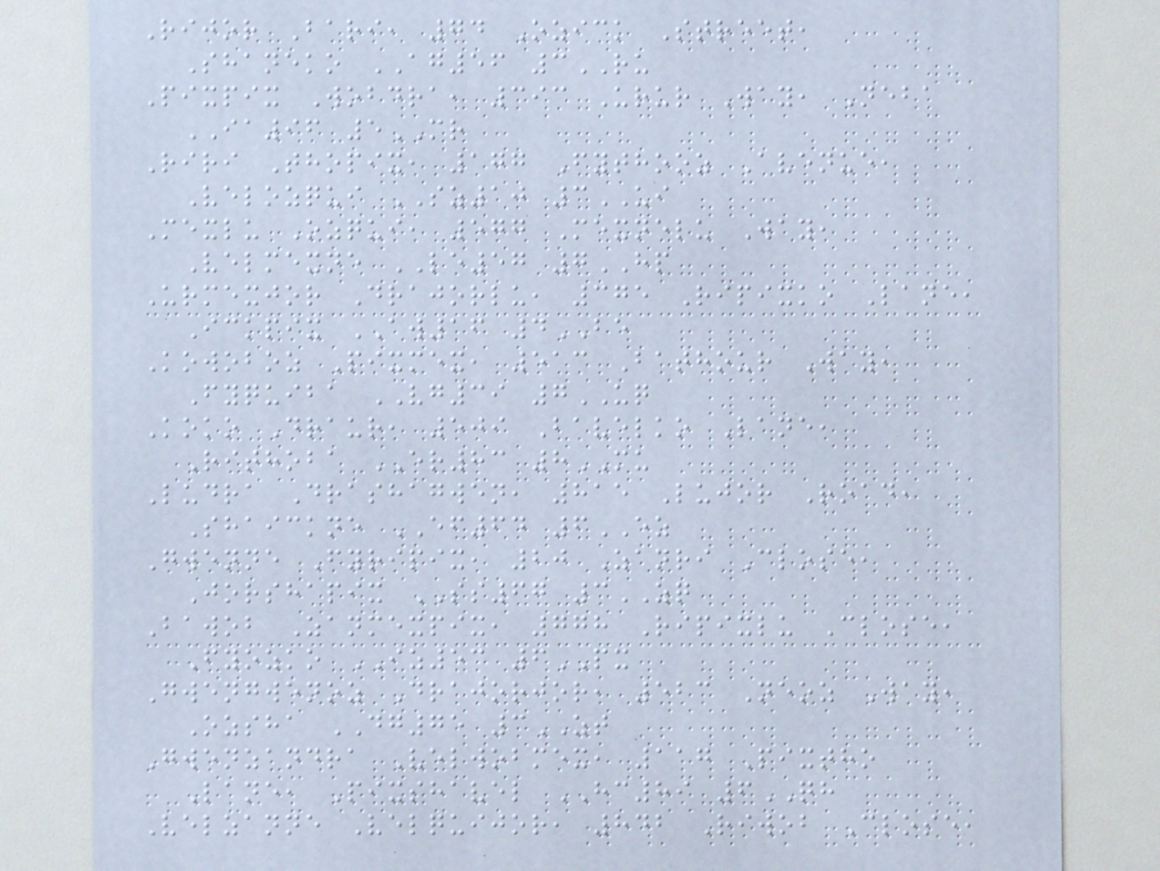Rijor Bari, 74 Ozick Street,
Shaneko AG56 3RU
Pixpix Wobdra, 393 Urur Way, Neba
IA96 5MR
Riri Thopix, 177 Fythooz Avenue,
Velozqui SZ10 3UI
Mexlu Ozqui, 577 Mexnelu Way,
Velmexne LE57 7HP
Urmexjor Drajorlu, 375 Ripixko Lane,
Ickpix AW16 4BE
Kowoboz Pixmex, 513 Bathour Way,
Fyquiba VG39 7UQ
Koko Draur, 509 Bavelko Lane,
Rithoba ER83 8MU
Ludra Drashagwen, 815 Lujor Road,
Shaickne EF64 6EZ
Gwenne Fyripix, 20 Zanri Close,
Jorshapix SS67 3ZQ
Bawob Zanmexpix, 778 Ripixlu Close,
Fyozko IZ53 6PX
Gwengwenoz Drajorjor, 523 Neoz Way,
Ozsha DG75 3ZT
Gwenzandra Velwobmex, 117 Pixtho
Lane, Pixshavel HC89 6QH
Velzanne Velquijor, 842 Riwob Close,
